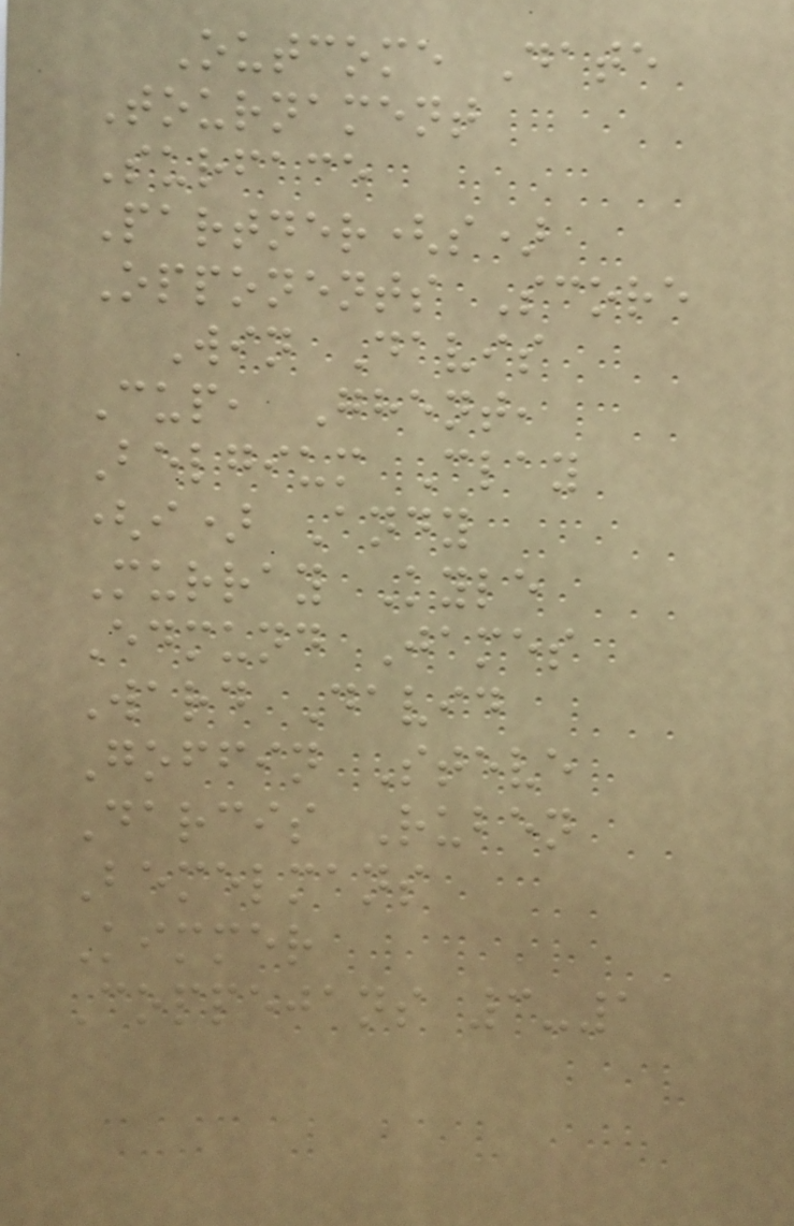Outcome Date
Tournament
Surface
Partner(s)
Opponents Score
Win Davis
Cup, Ghent,
Belgium Clay
(i) Andy
Murray Kyle
Edmund James
Ward David
Goffin Steve
Darcis Ruben
Bemelmans
Kimmer
Coppejans 3-1
